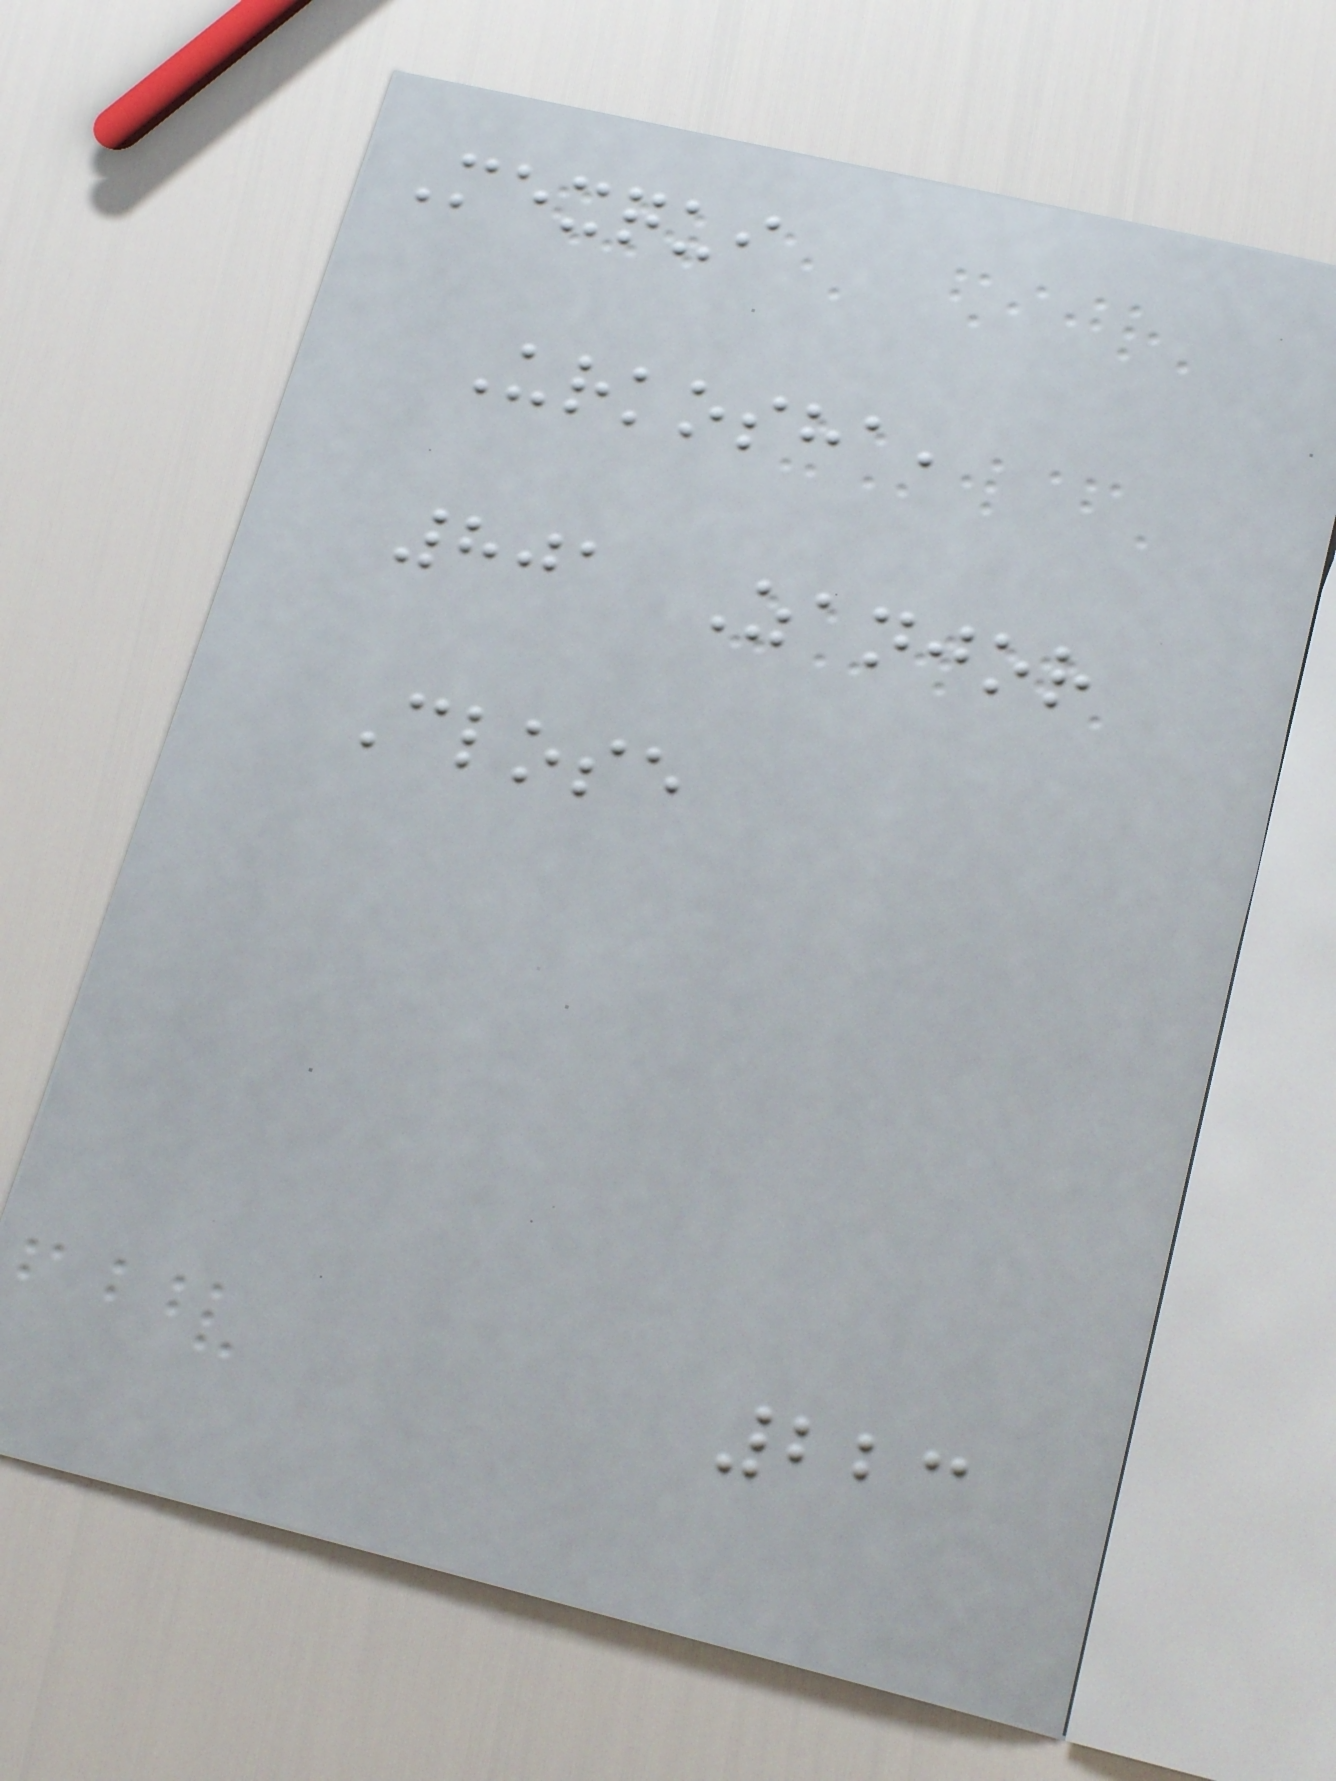Mexqui
Urkosha,
801 Zanjor
Close
223
